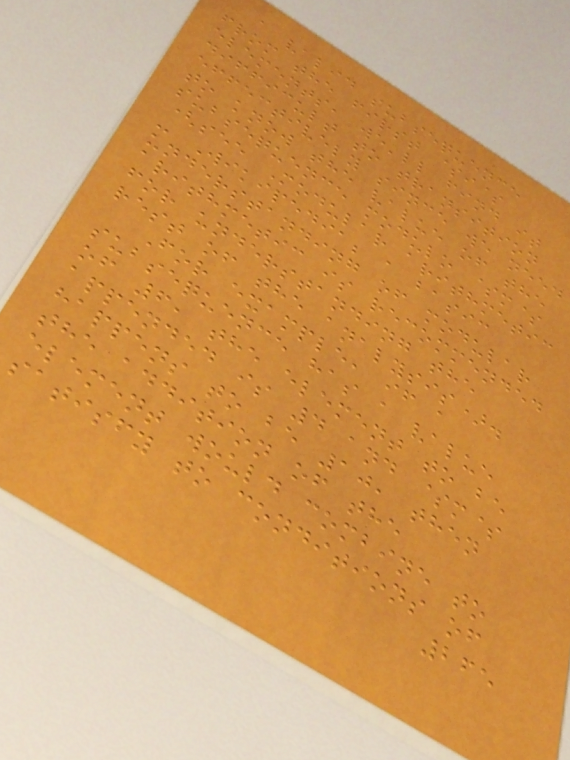a valid subsequence
from the first $i$
elements, we'll find it
difficult to transition
effectively since we need
to know the value of the
subsequence modulo $m$
(see Modular arithmetic
- Wikipedia; a basic
understanding of modular
arithmetic is recommended
for understanding the
rest of the analysis).
For example, if a
subsequence has a value
of 6, the element to be
appended is 4 and $m$
happens to be 10, then
the addition of the
element would combine to
satisfy to conditions of
265
